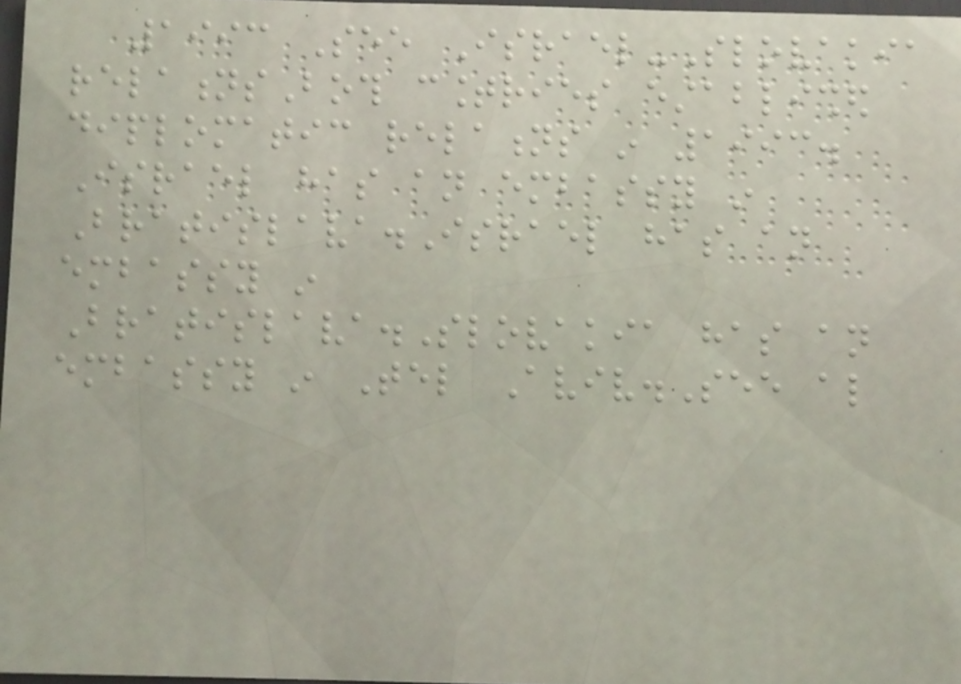1993 See Israel-Slovakia
relationsBoth countries established
diplomatic relations in 1993.
Israel has an embassy in
Bratislava.Israel has an
embassy in
Bratislava.Slovakia has an
embassy in Tel Aviv.See also
